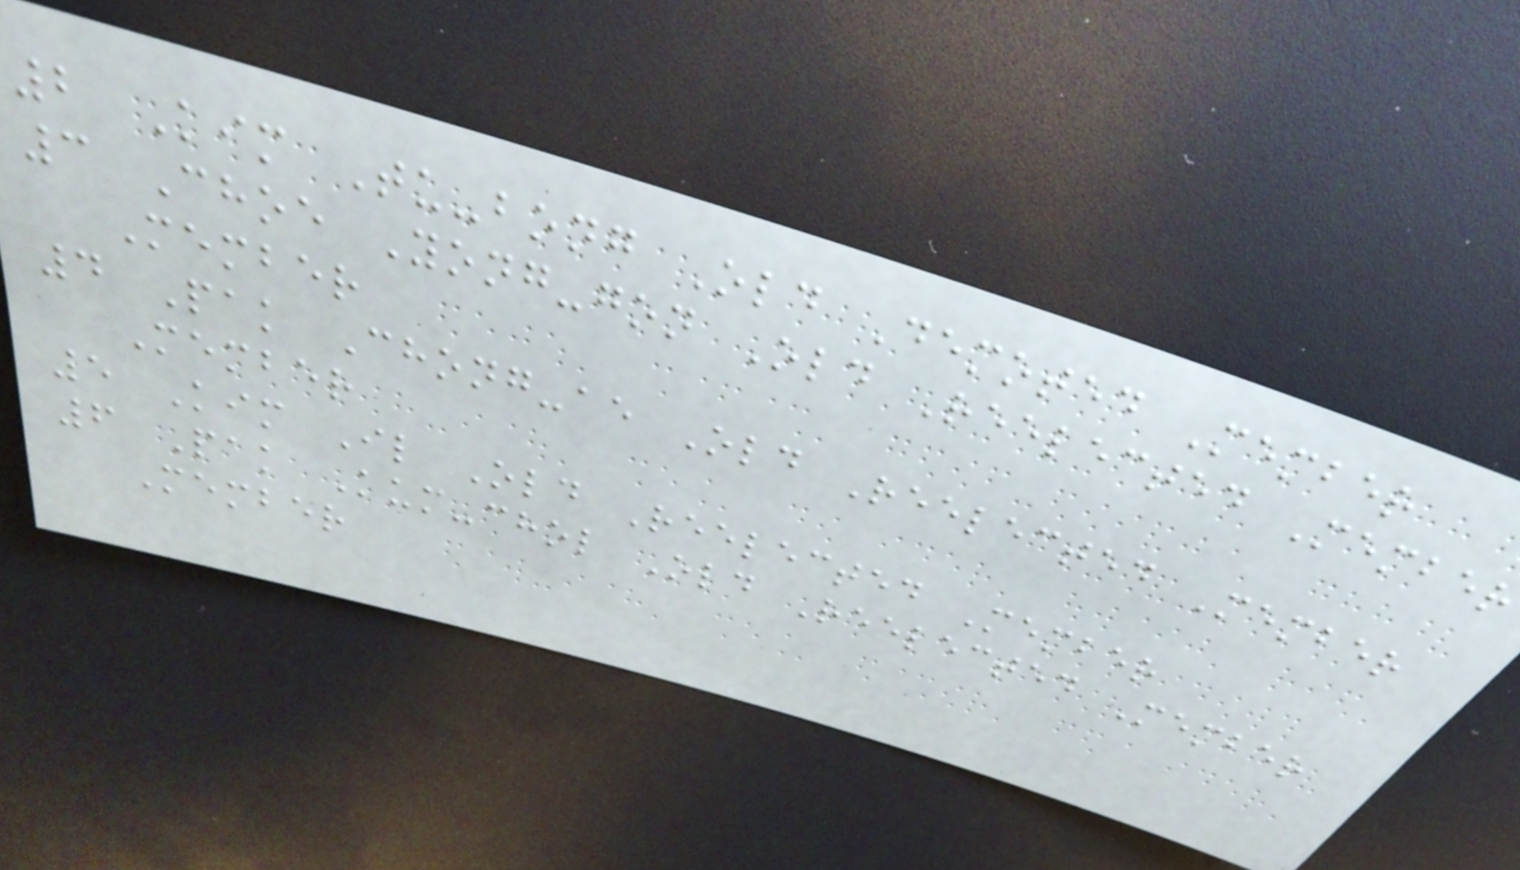2 Kim Tu-bong Old Demoted Member
3 Choe Yong-gon Old Reelected Member
Member
4 Pak Chong-ae Old Reelected Member
Member
5 Kim Il Old Reelected Member
6 Pak Kum-chol Old Reelected Member
Member
